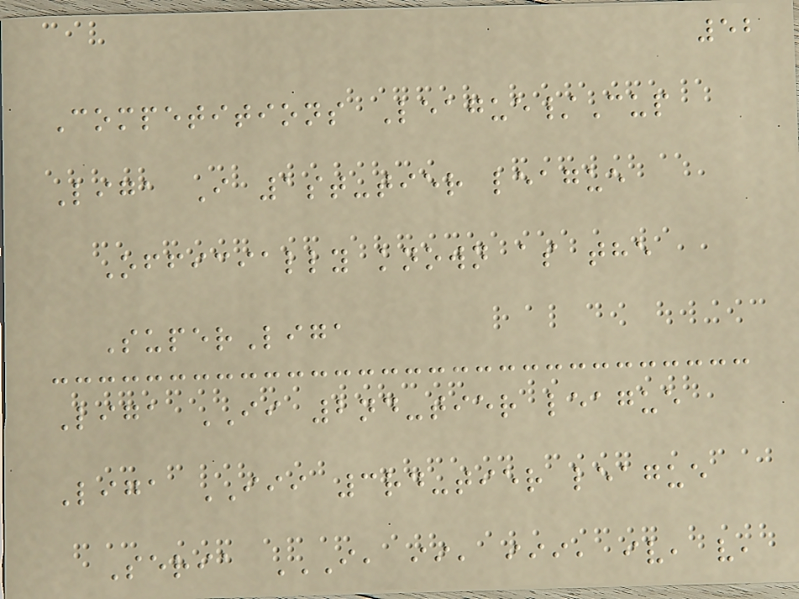52
Competitions League/Cup
Liga I 1st-tier league
Officially known as the
SuperLiga
Liga II 2nd-tier league
Liga III 3rd-tier league
Seria I, II, III, IV, V,
